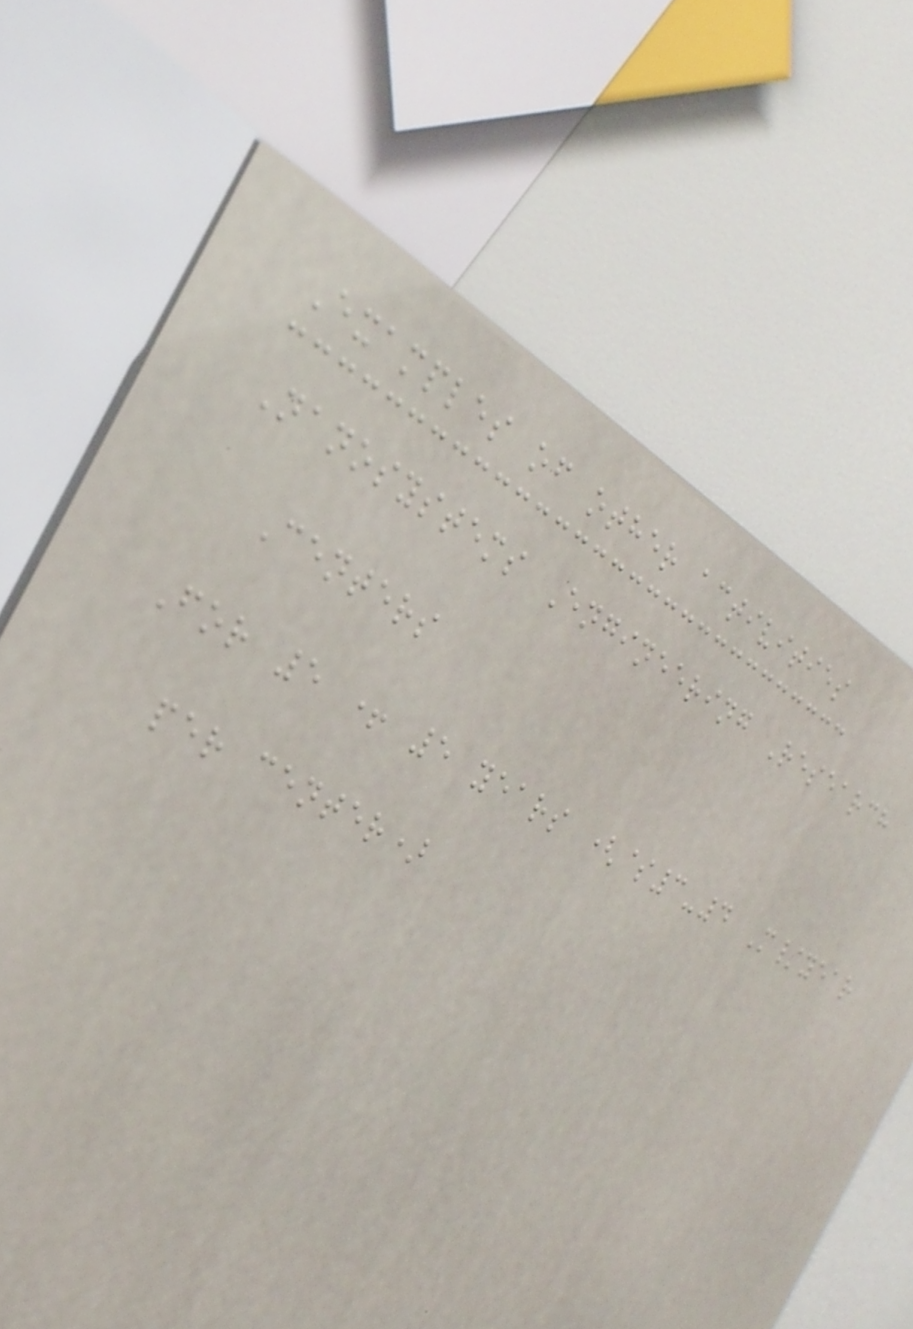Examples of other activities
Nanosystems Engineering Research
Centers
For 5 + 5 years ($3-4 M/year
per center)
